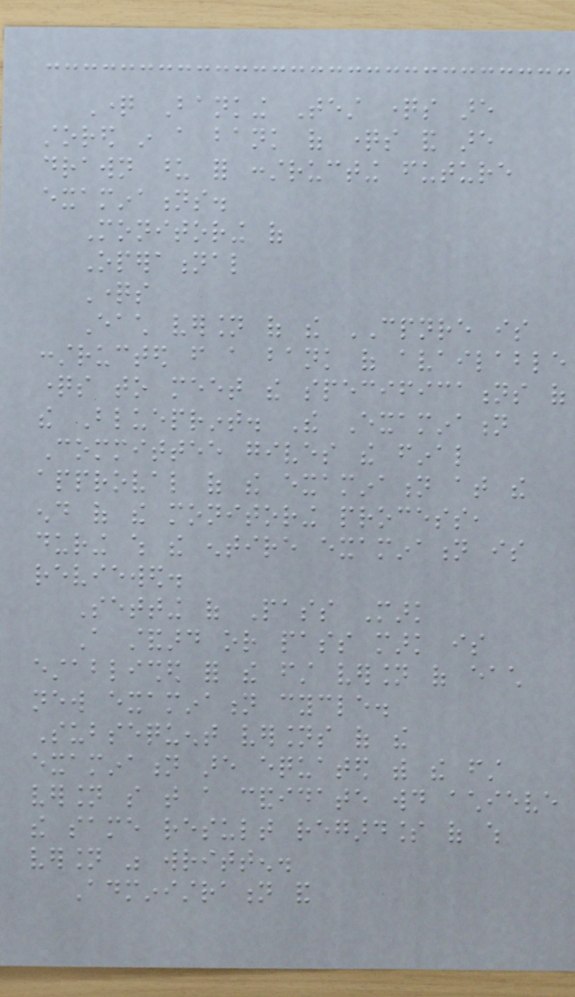Question Banking Test questions are
stored in a bank of questions and are
drawn upon for constructing future
examinations.
Monitoring of
Operational
Questions
Each version of the CPNRE is
constructed from a bank of available
questions to meet the specifications of
the Blueprint. The Examination
Committee gives the final
approval of the examination at the
end of the monitoring process,
during which the entire examination is
reviewed.
Setting of Pass Mark
A standard or pass mark is
established for the first version of each
new examination cycle.
Subsequent versions of the
examination are equated with the first
version so that a candidate would achieve
the same result regardless of which
version was written.
Administration and
